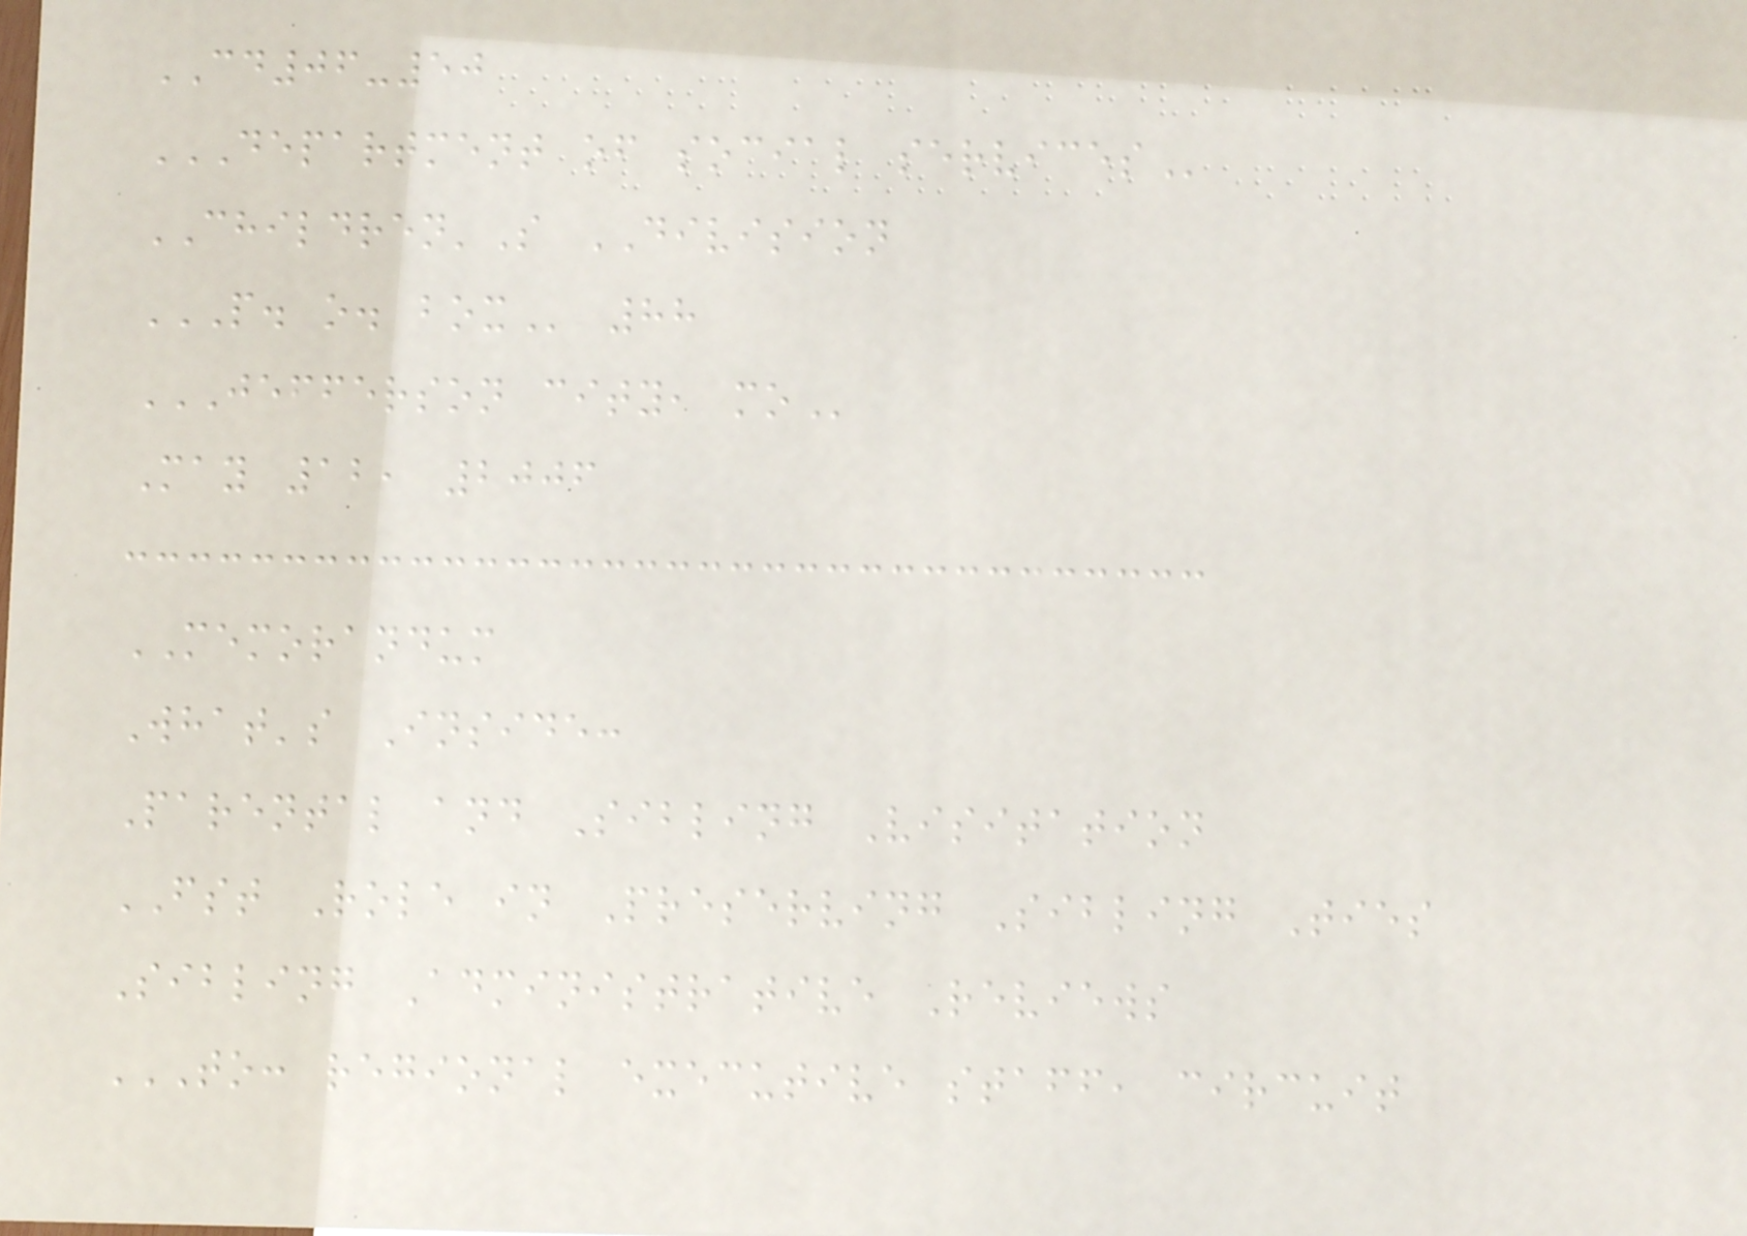CD06-50
DEPARTMENT OF SOCIAL SERVICES
CHILDREN'S DIVISION
P. O. BOX 88
JEFFERSON CITY, MO
May 12, 2006
MEMORANDUM
What's Inside:
Parental and Sibling Visitation
FST Role in Preserving Sibling Ties
Sibling Administrative Reviews
TO: REGIONAL EXECUTIVE STAFF, CIRCUIT
